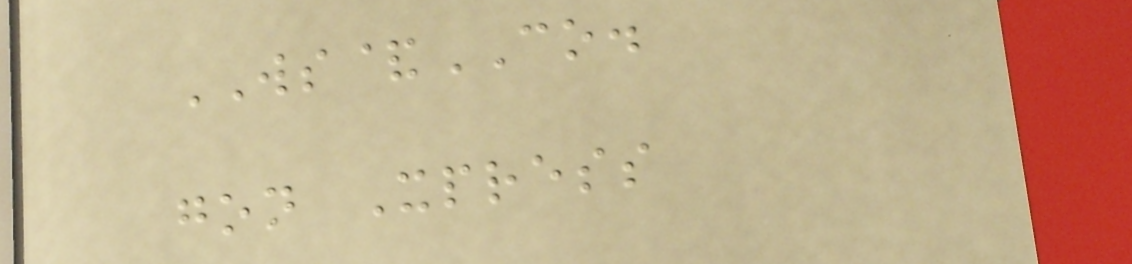WS&CO.
gon Xpress
